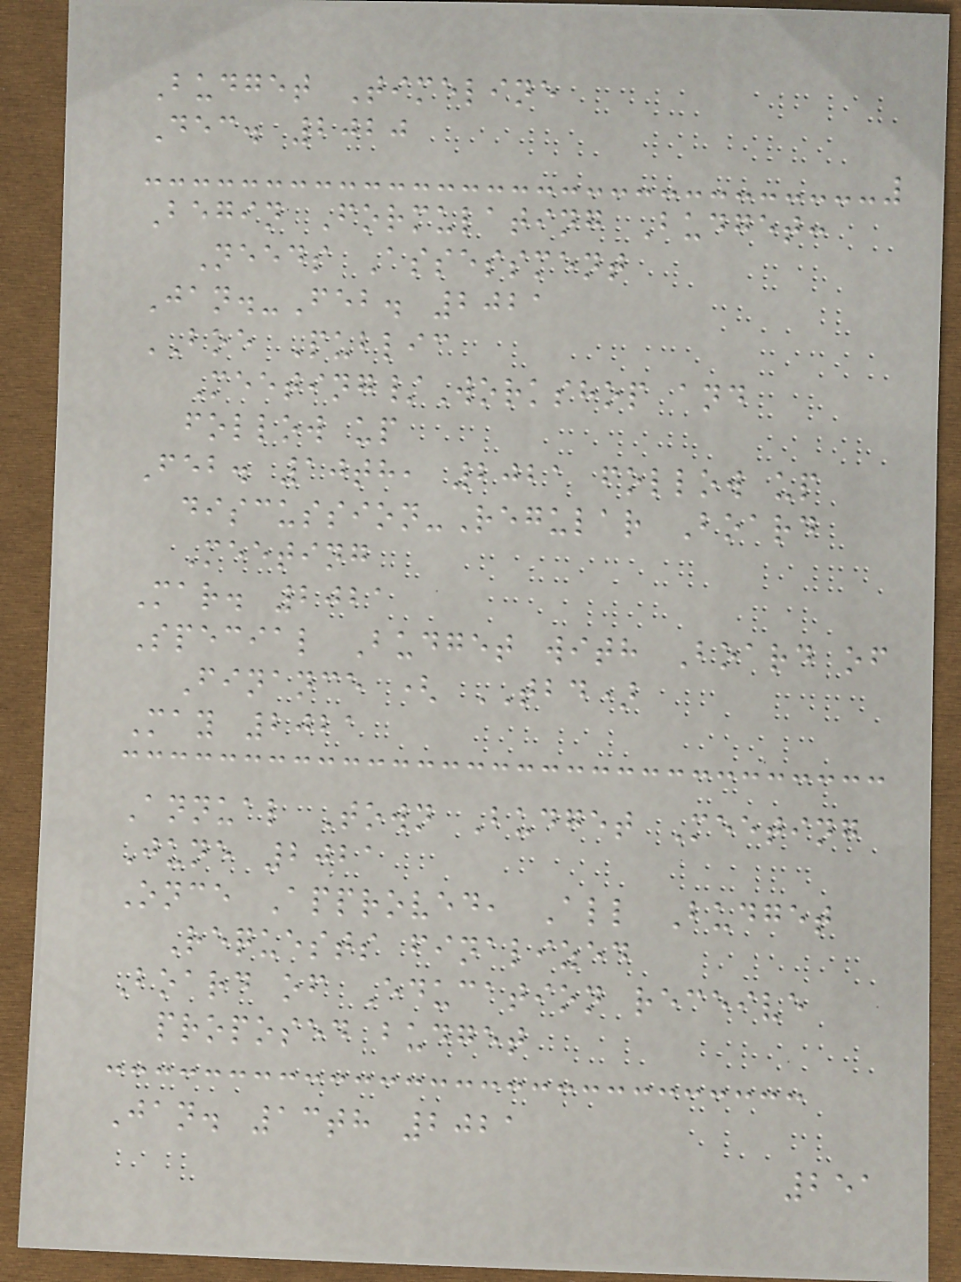Budget Timeline
Dec. 2020
Begin Formulating Budget:
Needs Assessment
Jan.-Feb. 2021
BOE Public
Meeting/Workshop and
follow up
Feb. 10th, 2021 follow up
discussion-Regular Board
Meeting
Mar. 2021
Special Budget with Board of
Finance ( TBD)
May 2021
Annual Town Budget Meeting
June 2021
Once Approved, All Budget
Requests finalized
Board of Education receive
proposed budget
Jan. 13th 2021
251
